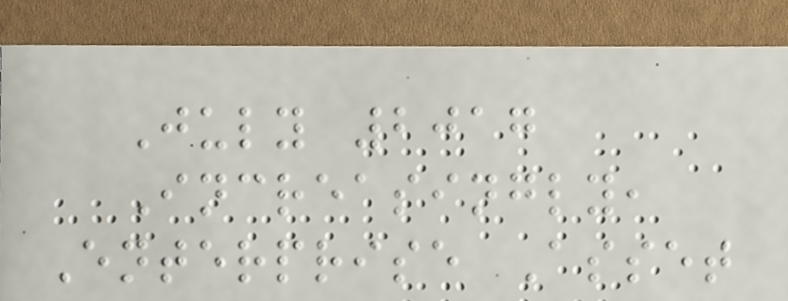July 2017
Increasingly,
Enterprise Asset
